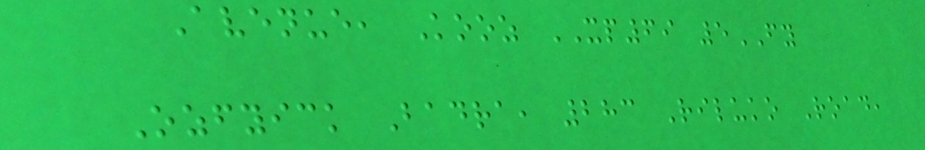Avenue, Kooz XP69 5FY
Ozfyick Badra, 283 Riluko Road,
